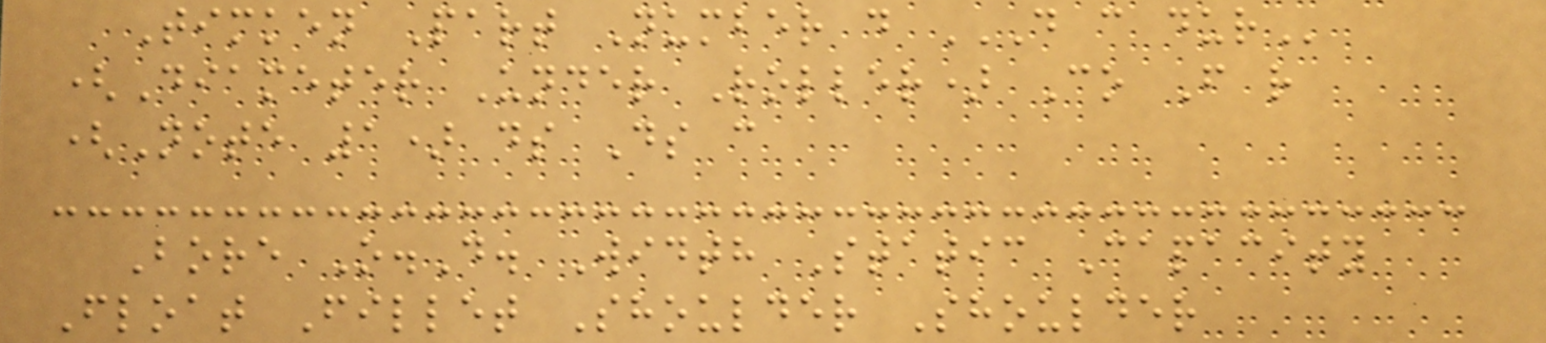Timken Part Number d D C DUR
(Diameter Under Roller) Co F r
(Note 1) ds Ds c
Bore O.D. Width Static Capacity
Float Fillet Shoulder Shoulder
